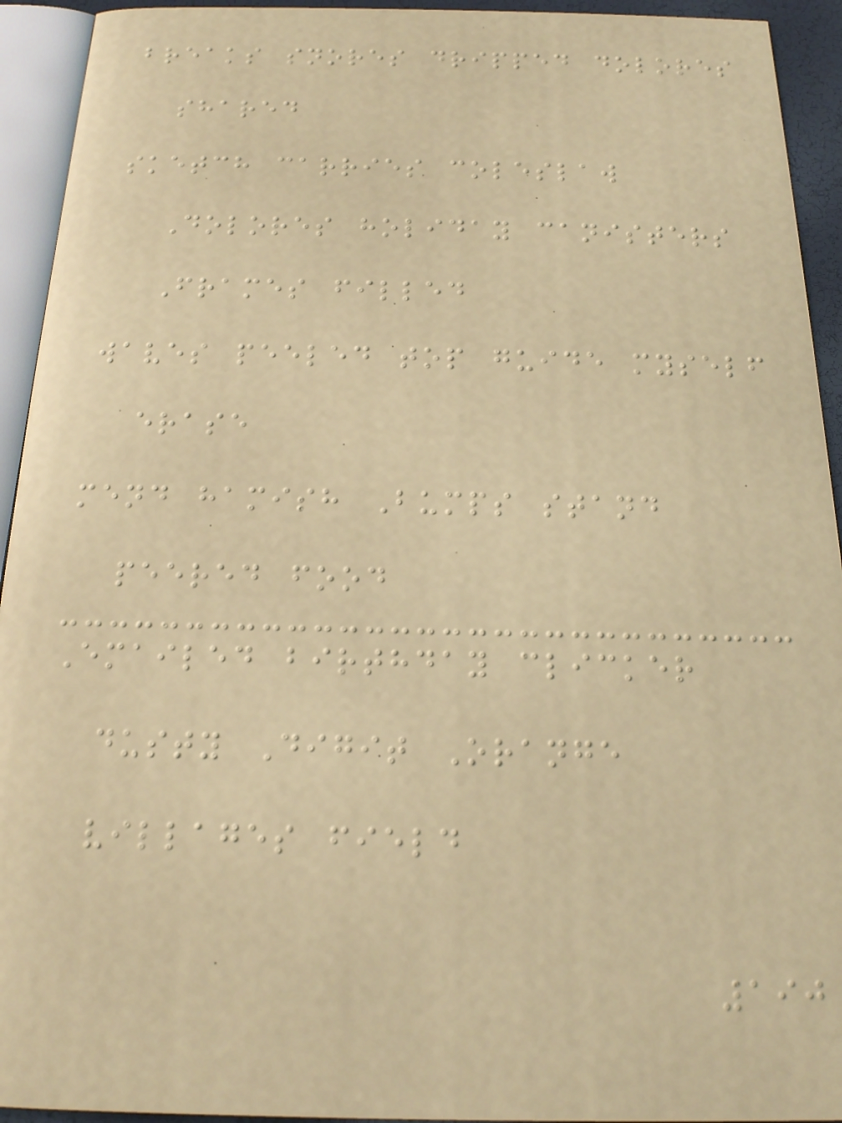breaks snores dripped dolores
shared
sketch carries coleslaw
Dolores holiday canisters
Frames filled
waves peeled top guide myself
erase
mend hamish Bumps stand
peered food
Emailed birthday clicker
dusty Digit Orange
villages field
190
